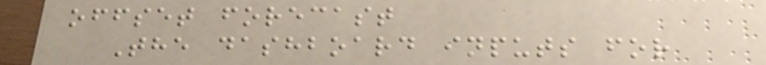offset forecast
The dashboard inputs for
